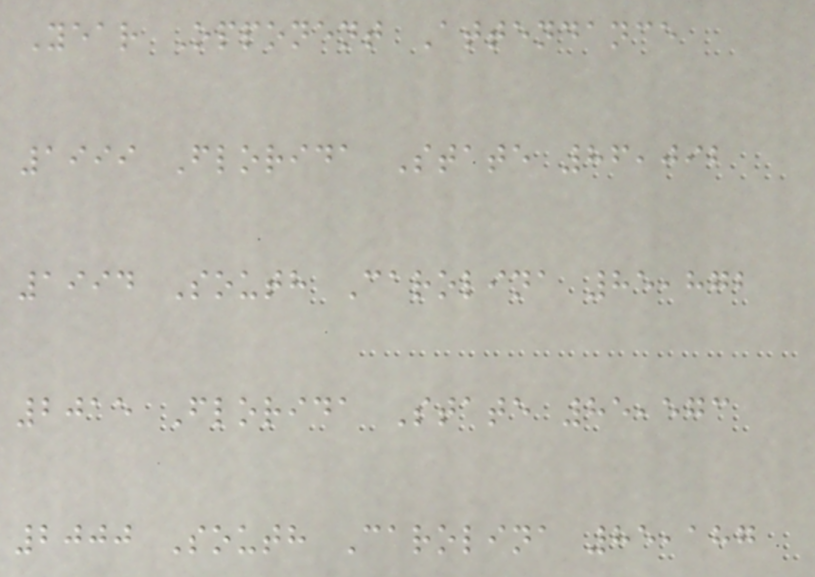Year Opponent Attendance
1999 Florida State 86,092
1994 South Carolina 85,872
2015 Florida State 85,573
2000 South Carolina 85,187
